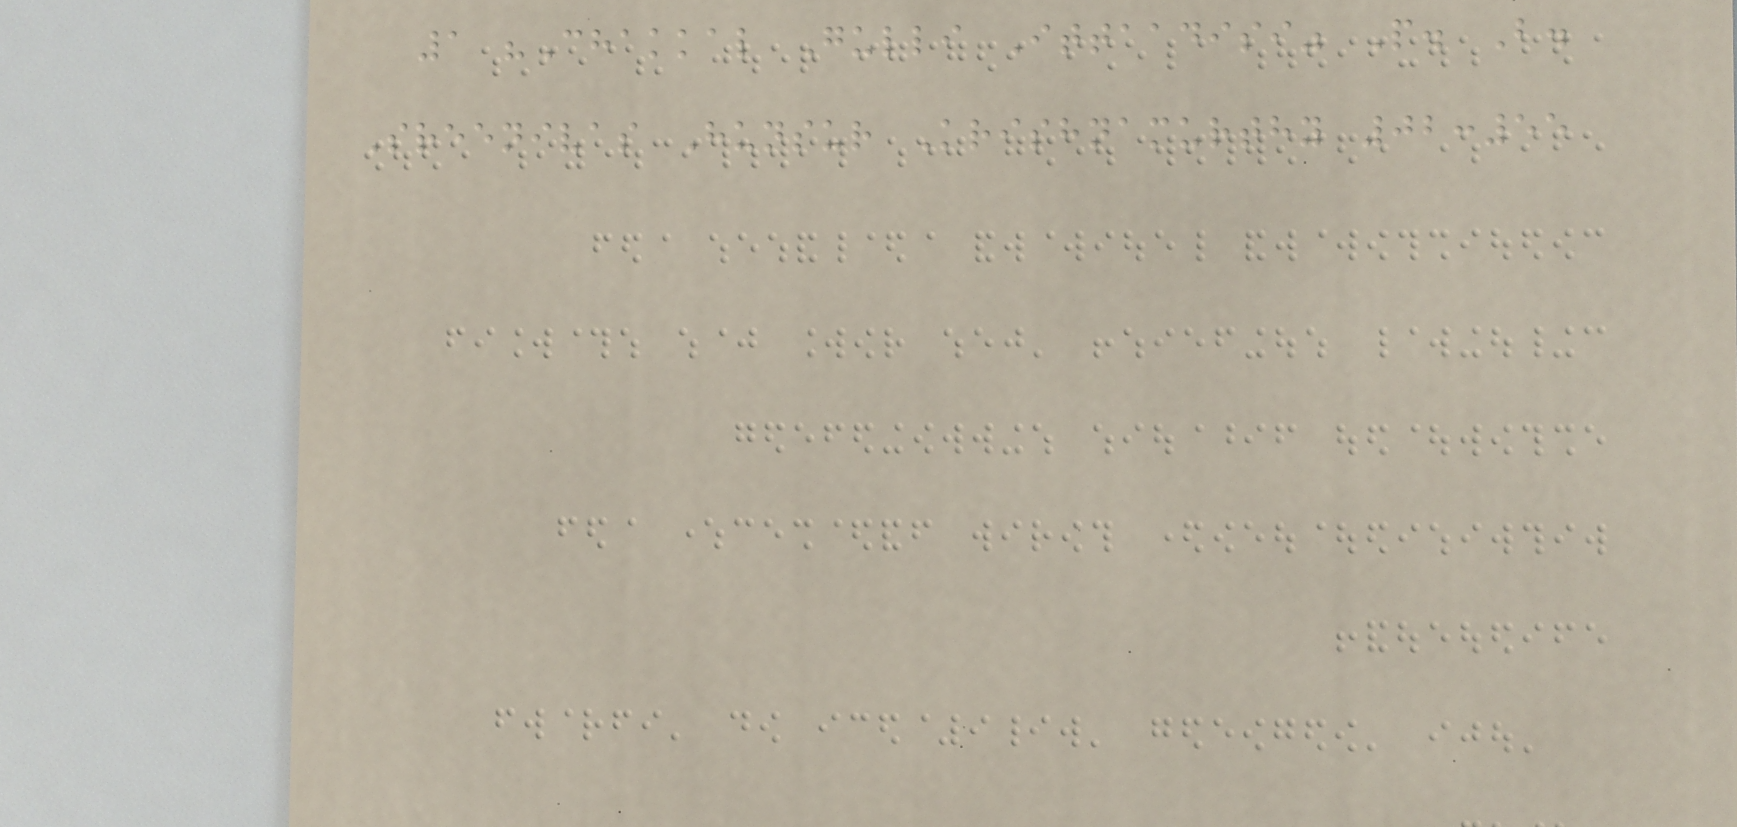1 "Chakkal Gulli Ittaadisi" P. B.
Sreenivas Hunsur Krishnamurthy 02:55
